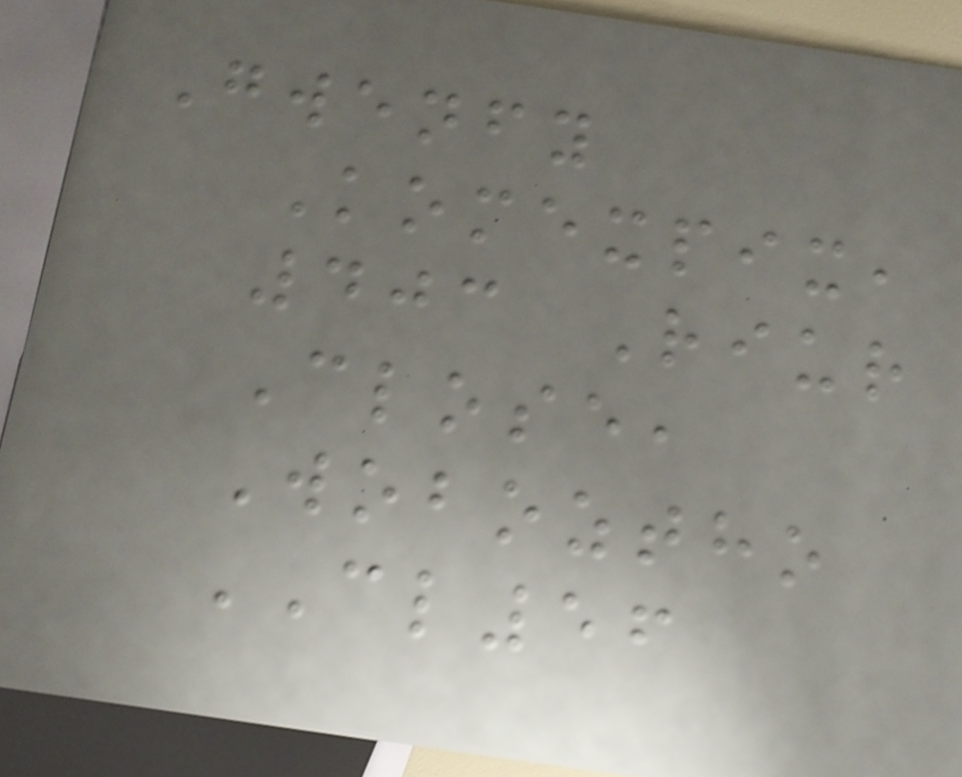Gwenfy
Komexpix,
403 Riur
Close,
Woboztho
CL56
